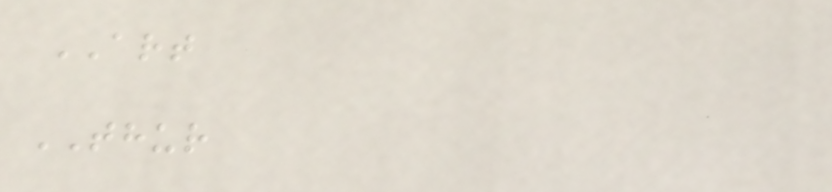ART
THUR
